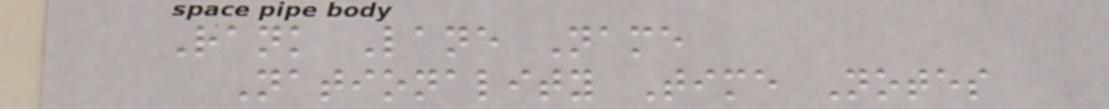Rank Lane Name
Nationality Time Notes
